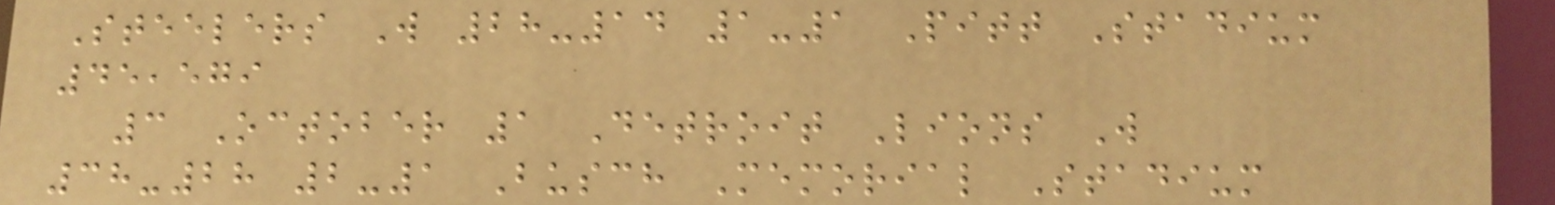Steelers W 28-14 1-1 Pitt Stadium
45,579
3 October 1 Detroit Lions W
38-28 2-1 Busch Memorial Stadium
